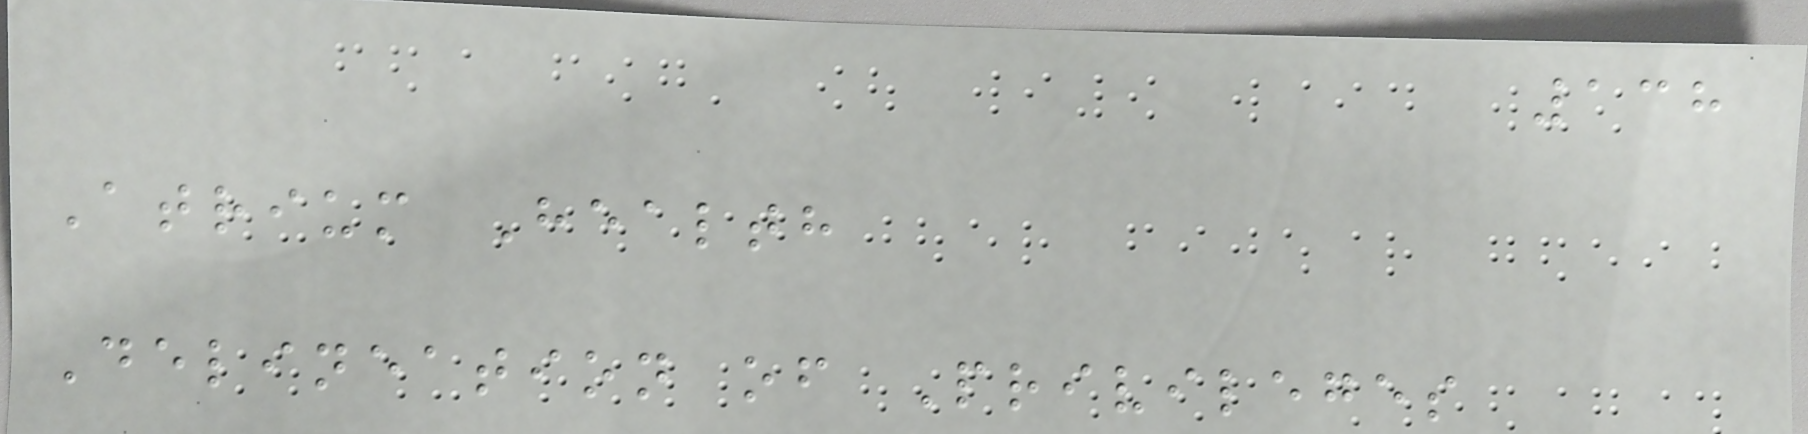138
Atrium Health
Delineation of Privileges
